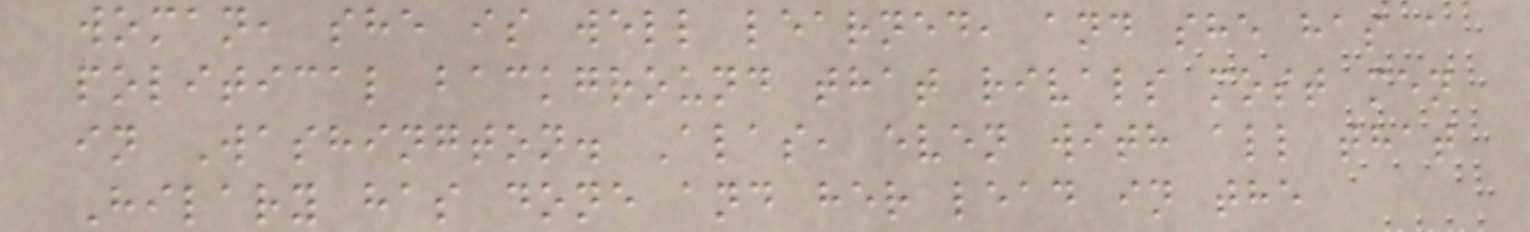woman, she is well learned, and she has a
political background that rivals most men
in Washington. Alas, even with all that
Hilary has done and her lead in the
